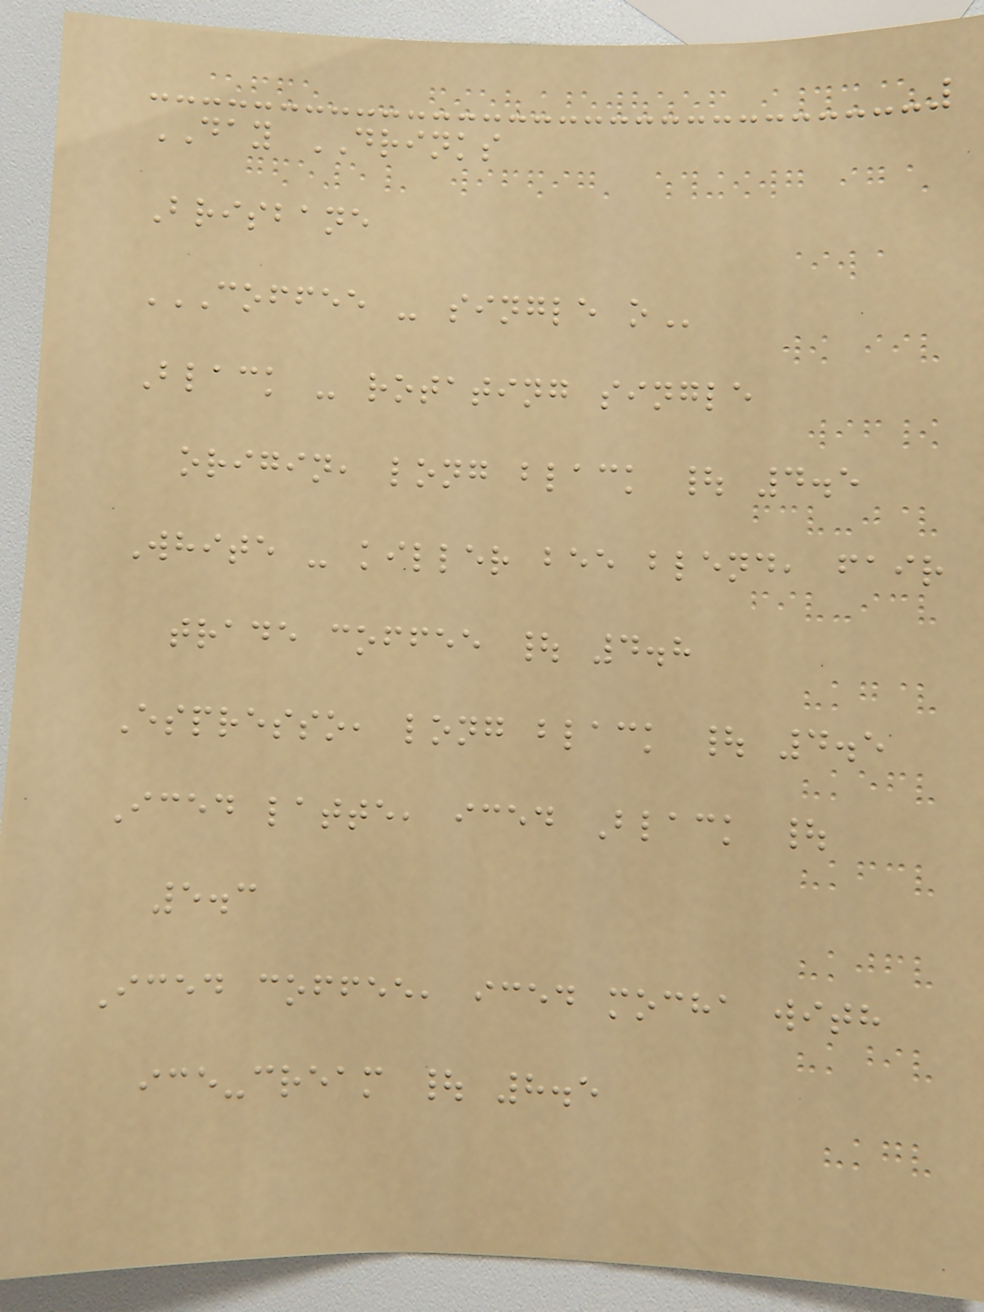DAY DRINKS
Brisbane
COFFEE - SINGLE O
Black - rotating single
origin, long black | 4.5
White - killer bee blend, fair
trade coffee | 4.8
Espresso, long black | 4.5
Iced latte, iced Black |
5.3
Iced coffee, iced mocha with
ice-cream | 8.5
